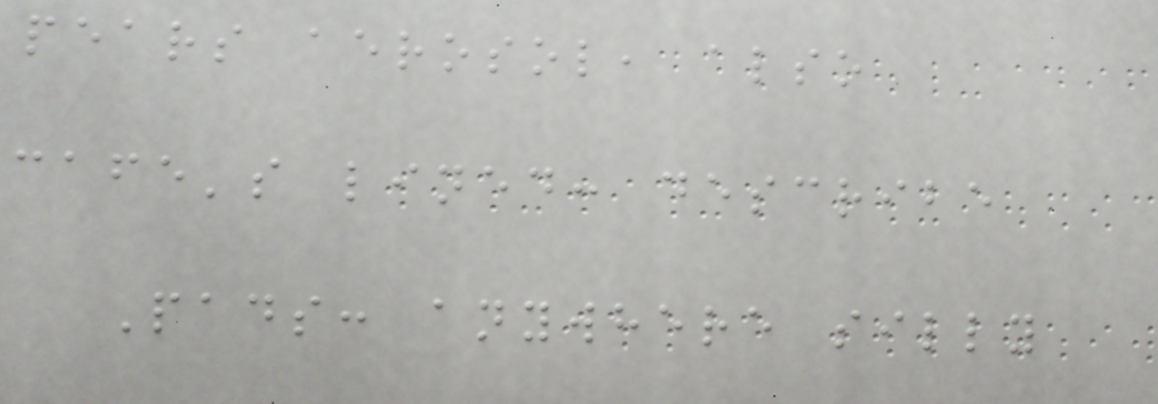pears aerosol, also
cafe's lined: describe
Pads: anywhere silly
